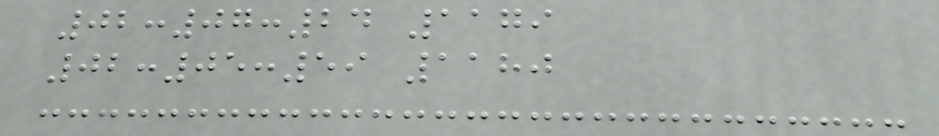02:07:24 1179
02:05:59 1180
